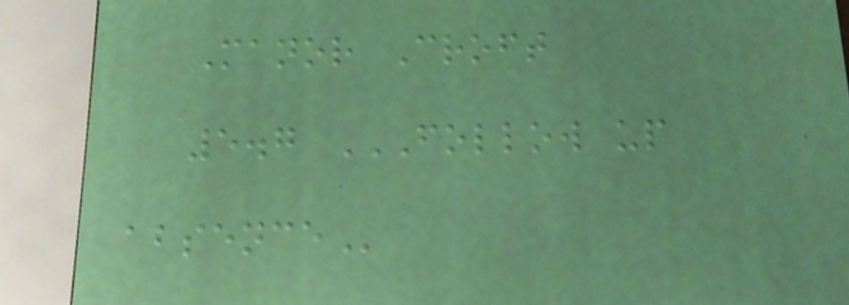Manor Croft
5.7 FOLLOW UP
ABSENCE
